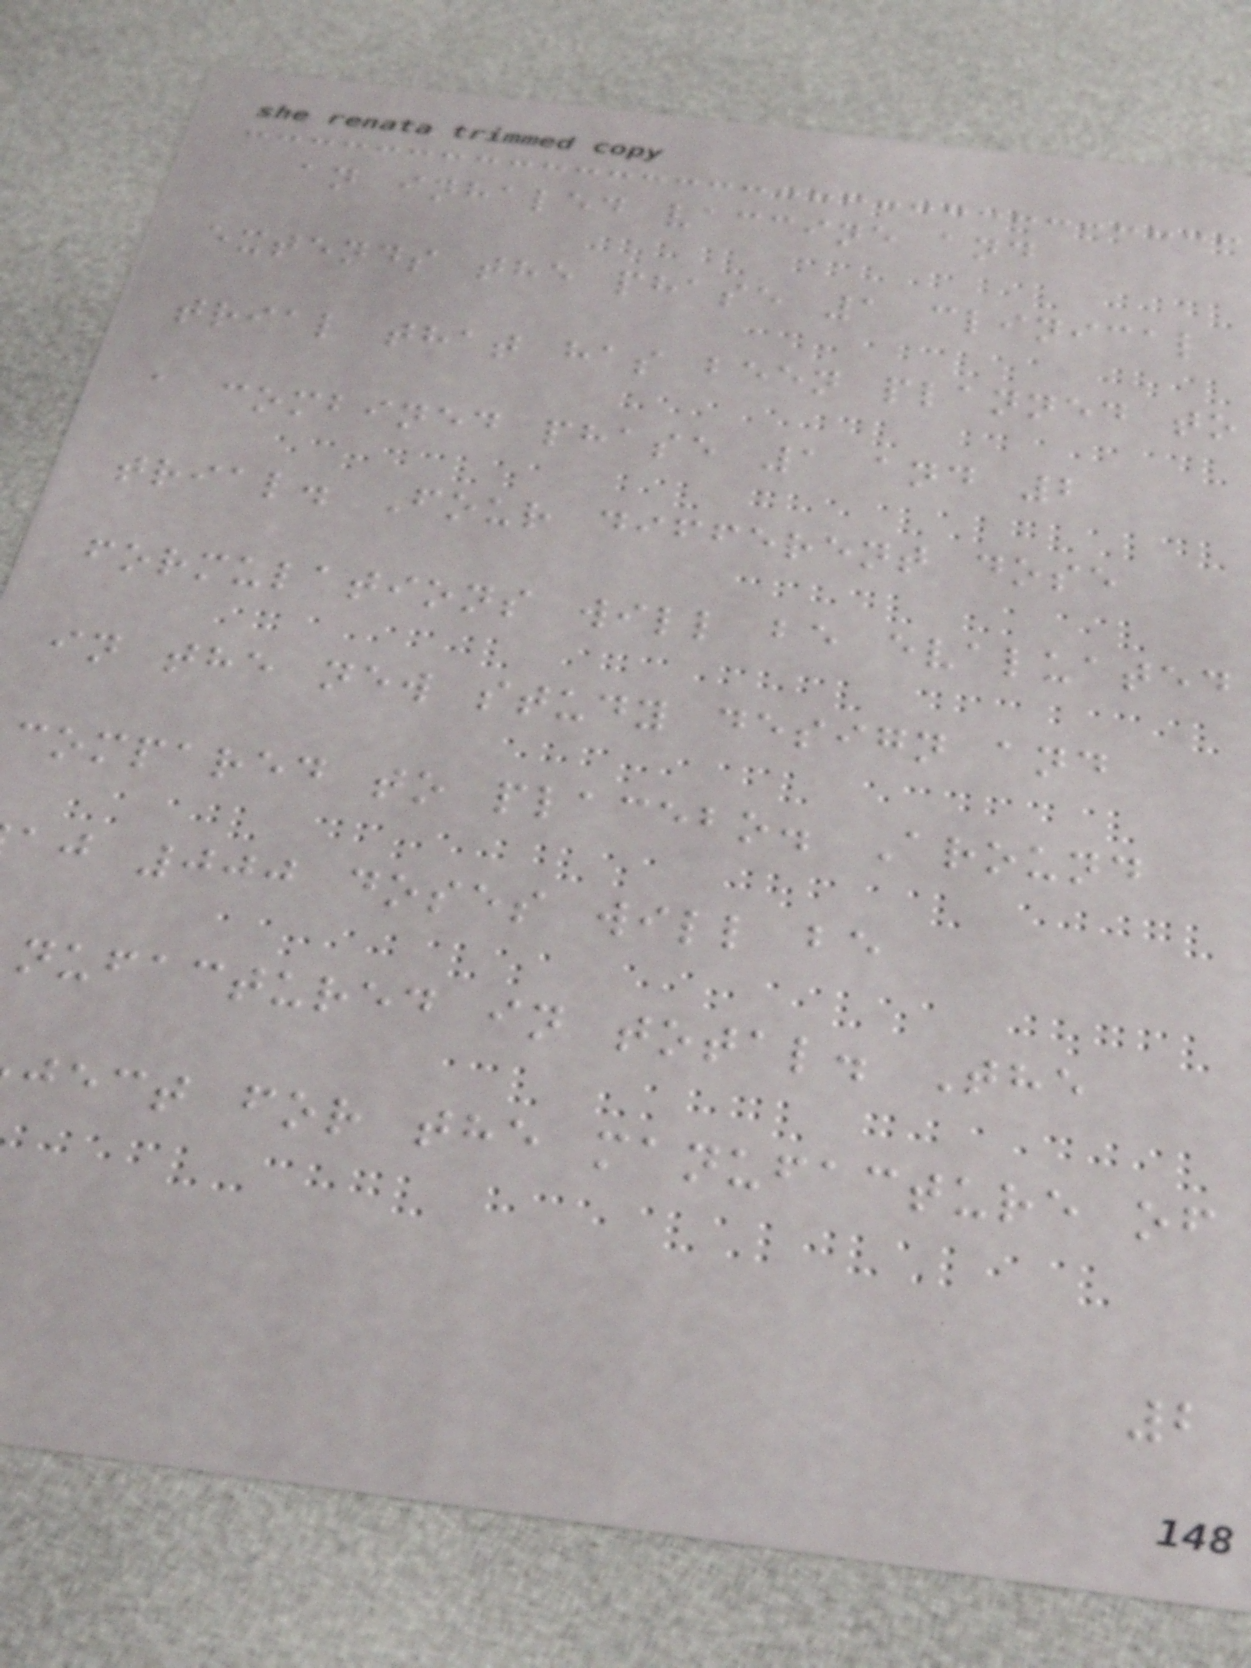an inhaled vaccine and
extends the phase 1 clinical
trial that has been planned to
a combined phase 1 and 2
trial. Four different dose
formulations will be evaluated
in the new study design and
compared to placebo. Around
aj 000 doses will be
nufactured in total. The
ject for the manufacture of
2
